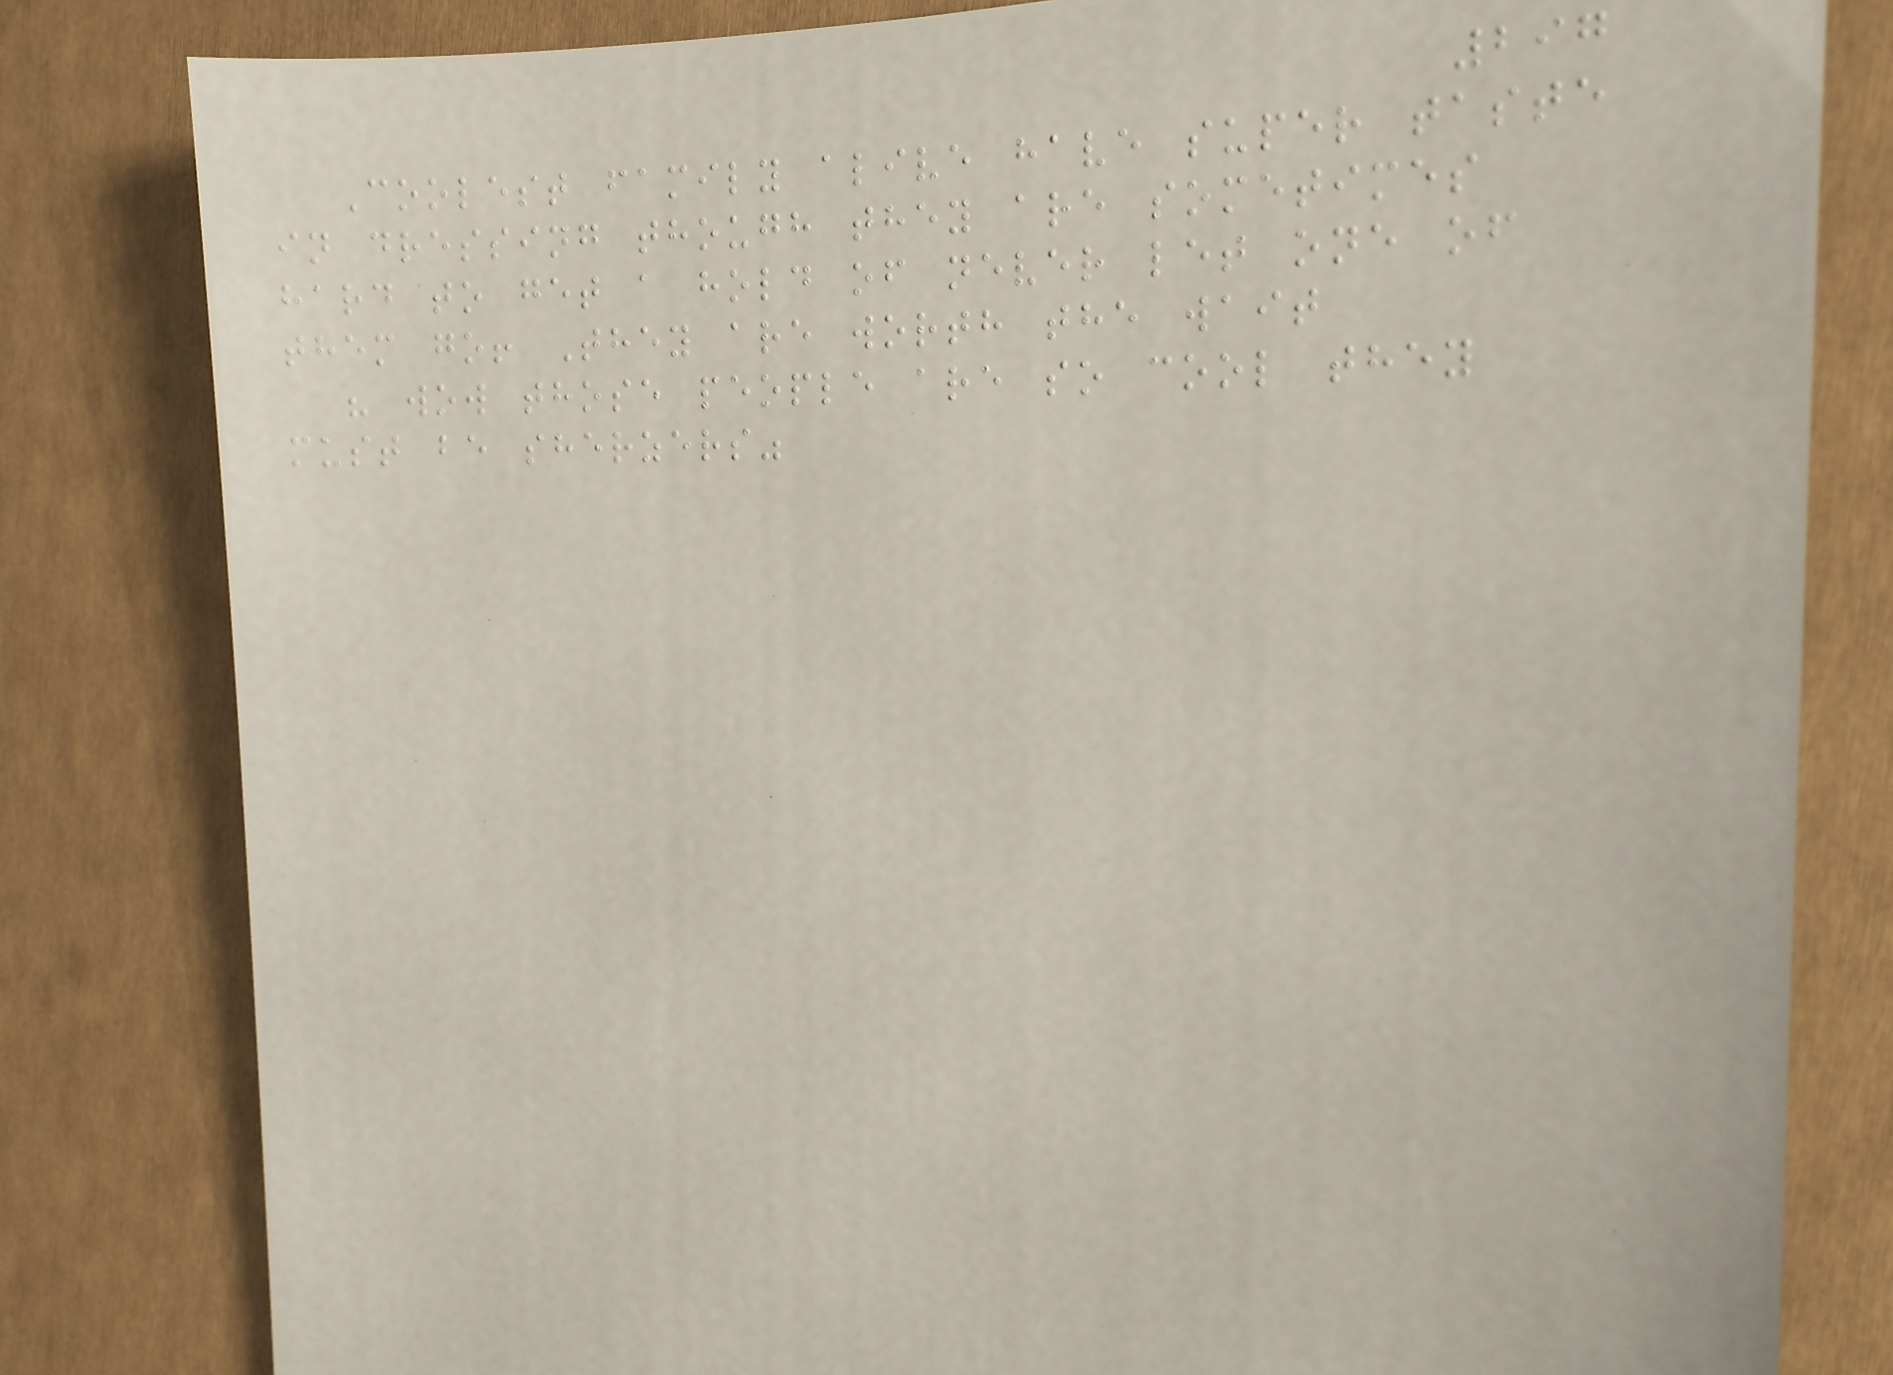297
Coolest family alive have super taste
in dressing though they are sometimes
hard to get a hold of never let one of
them go! They are worth the wait
" wow those people are so cool they
must be sherzers"
